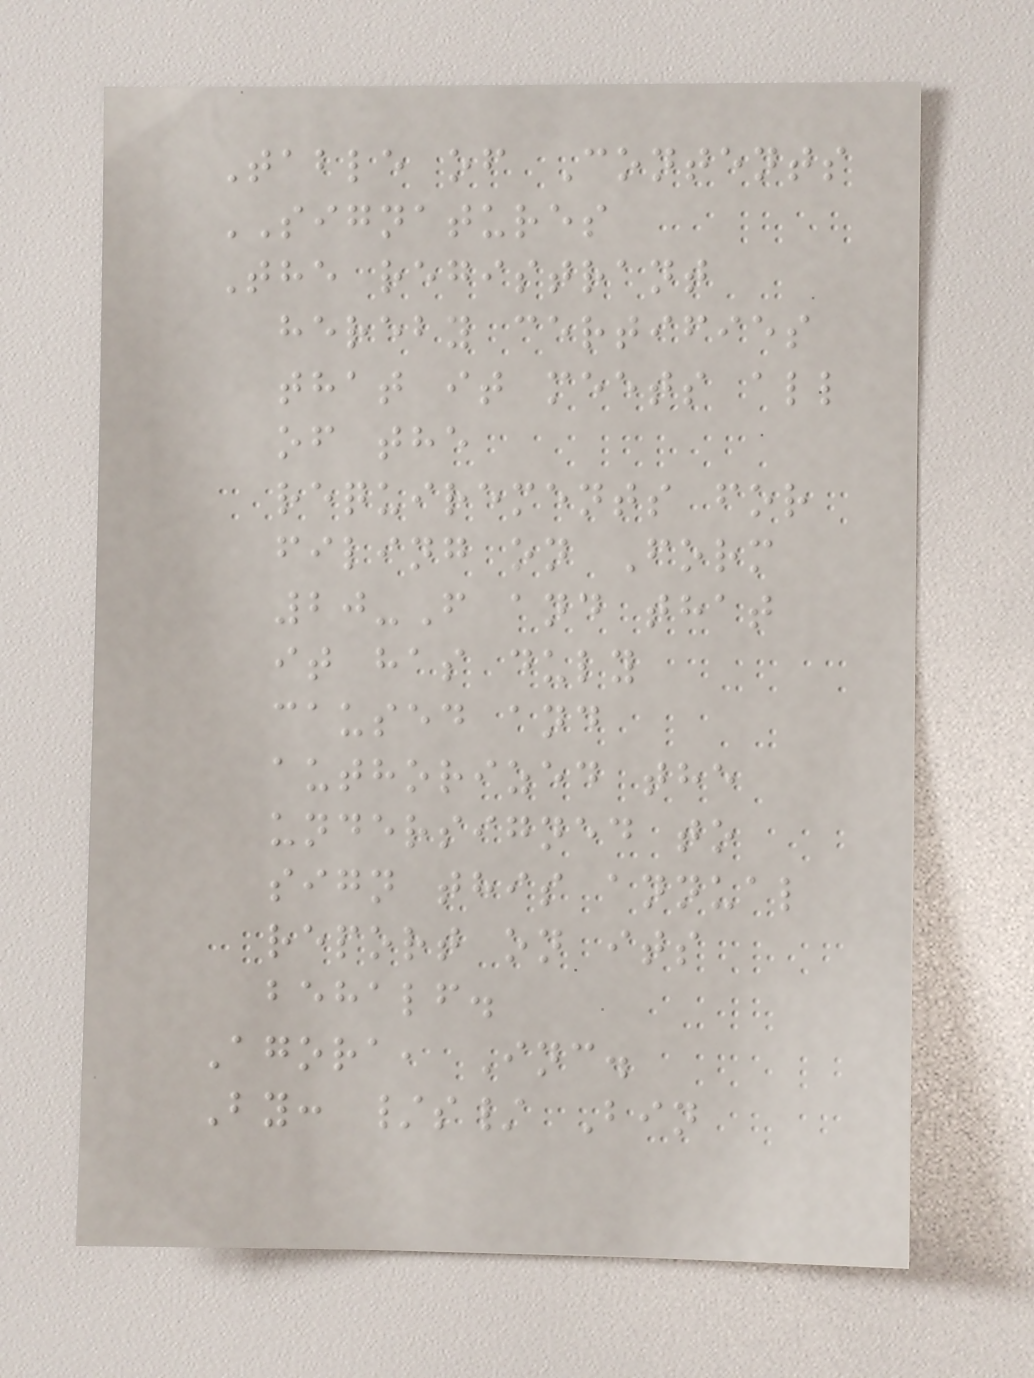Table of Contents
SIGNATURES
The registrant
hereby certifies
that it meets all
of the
requirements for
filing on Form
20-F and that
it has duly
caused and
authorized the
undersigned to
sign this annual
report on its
behalf.
Agora, Inc.
By: /s/ Bin
